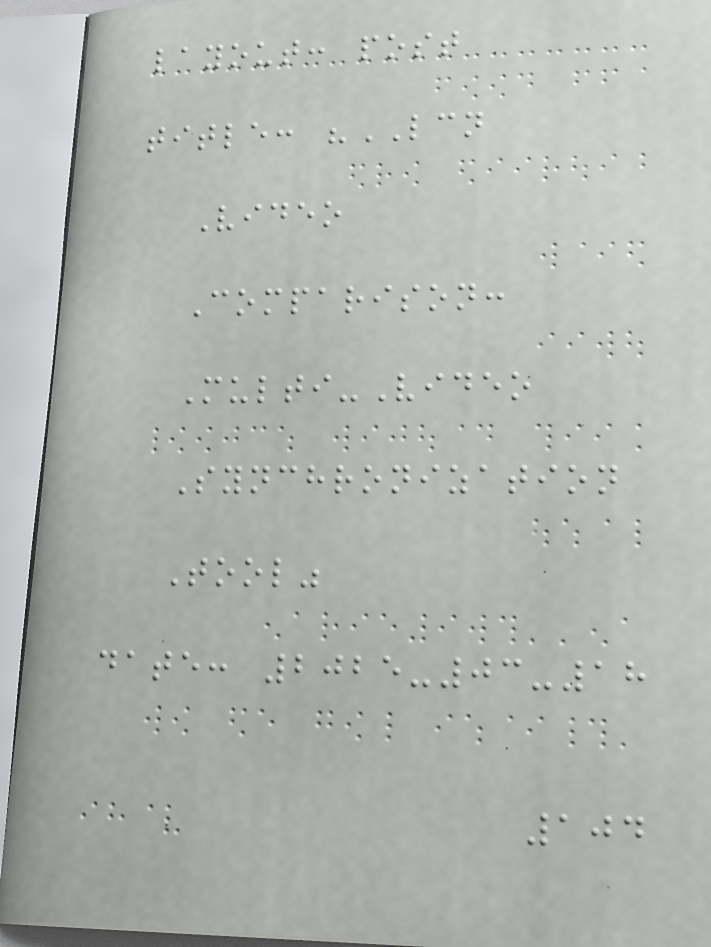layout: post
title: "LCN
Video
Comparison:
Multi-Video
Synchronization
Tool"
date: 2025-03-18
104
